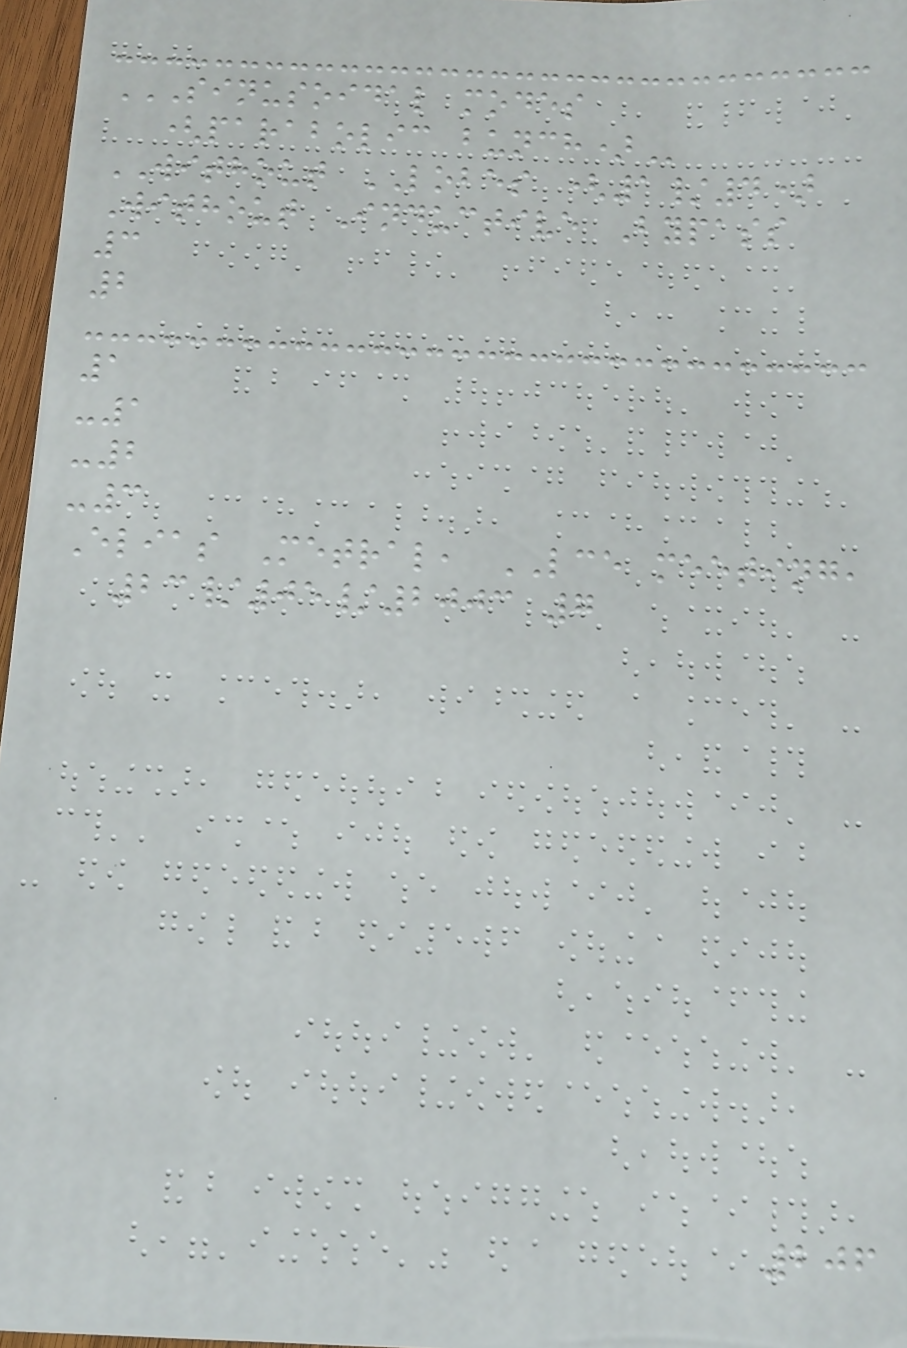SINUSOIDAL MODES
(PARABOLIC BUNCH)
WITHOUT LOBES (1/4)
Without Inductive Bypass
3
2
1
-1
-2
-3
Elias Metral, LCE meeting,
23/05/2003 7
206
